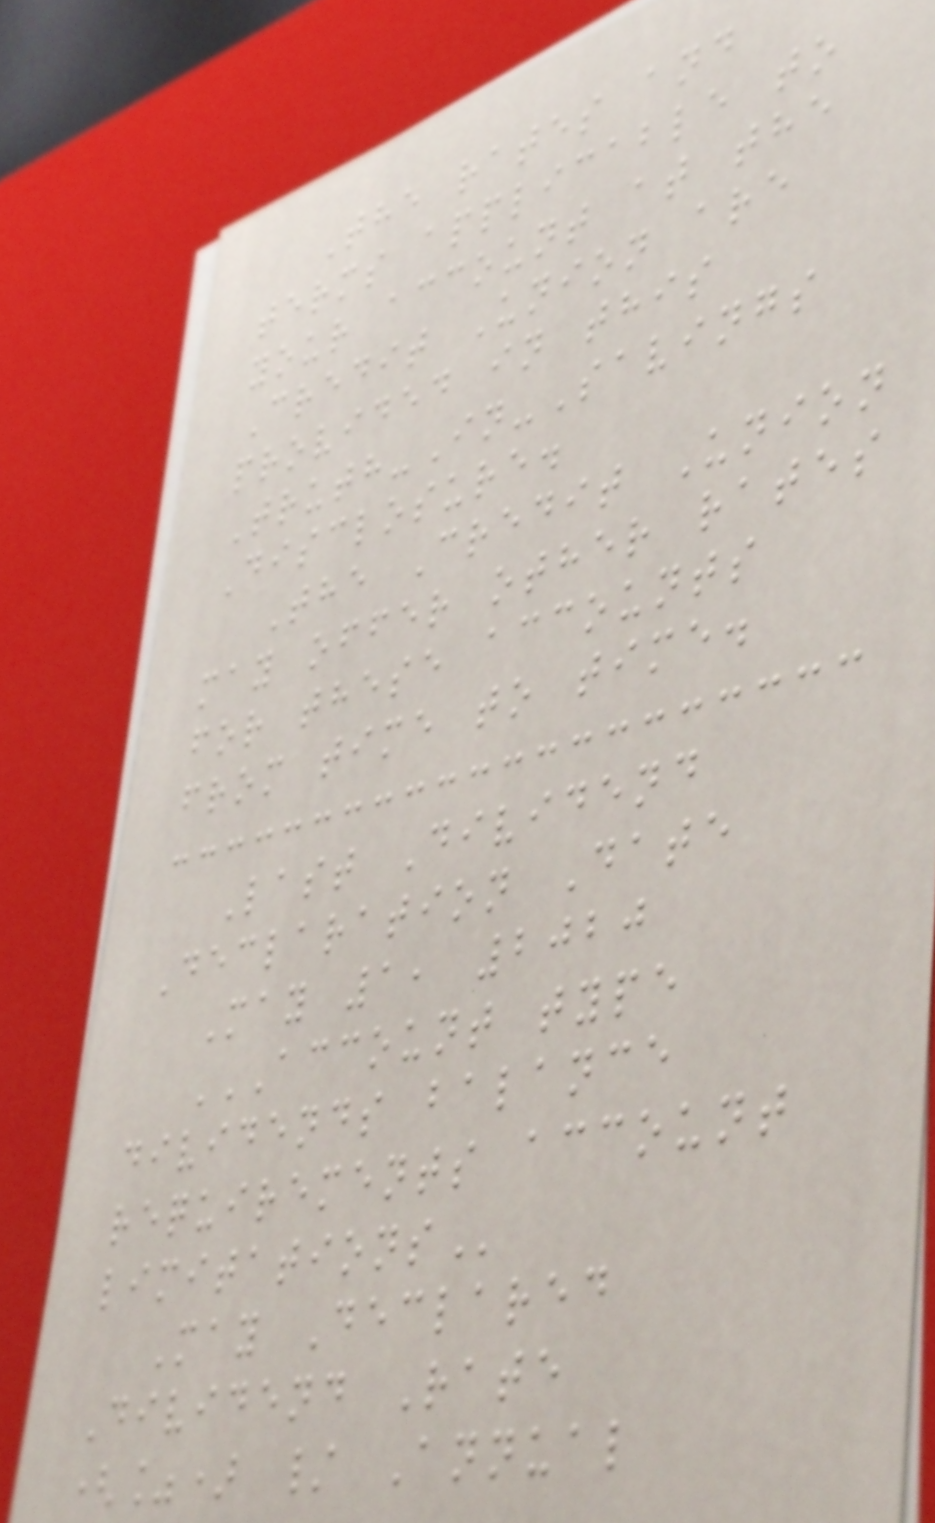The rates and
terms applicable to
your account at the
Credit Union are
provided in this
Truth-In-Savings
Disclosure.
The Credit Union
may offer other rates
for these accounts
from time to time.
Last Dividend
Declaration Date
May 1, 2020
ACCOUNT TYPE
DIVIDENDS BALANCE
REQUIREMENTS ACCOUNT
LIMITATIONS
May Declared
Dividend Rate
(%) / Annual
